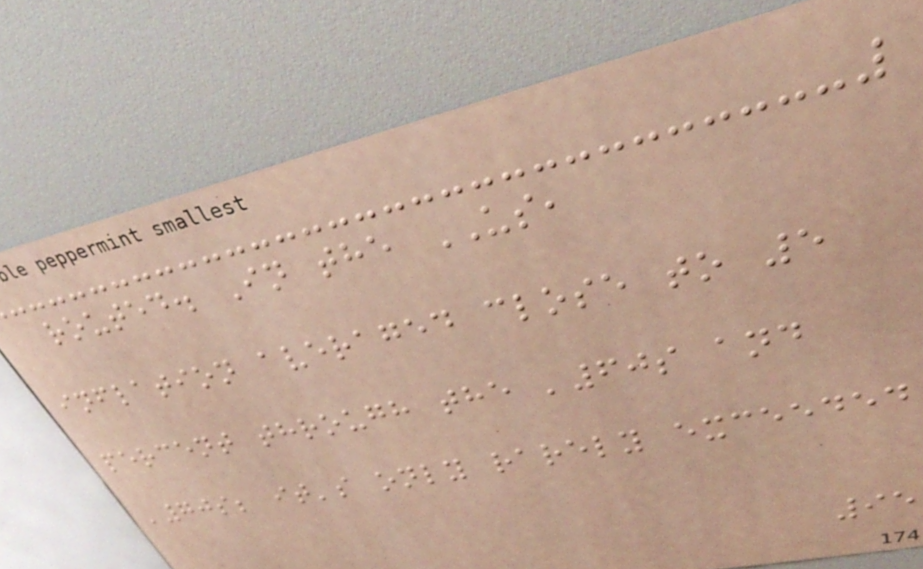routed. In the US,
inflation averaged close to 5
percent through the '60s and
'70s; it's only rarely exceeded
95
